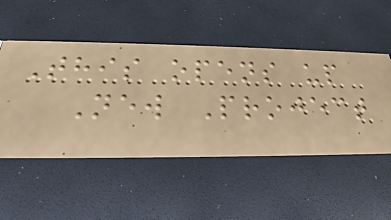This opens up
New Project
